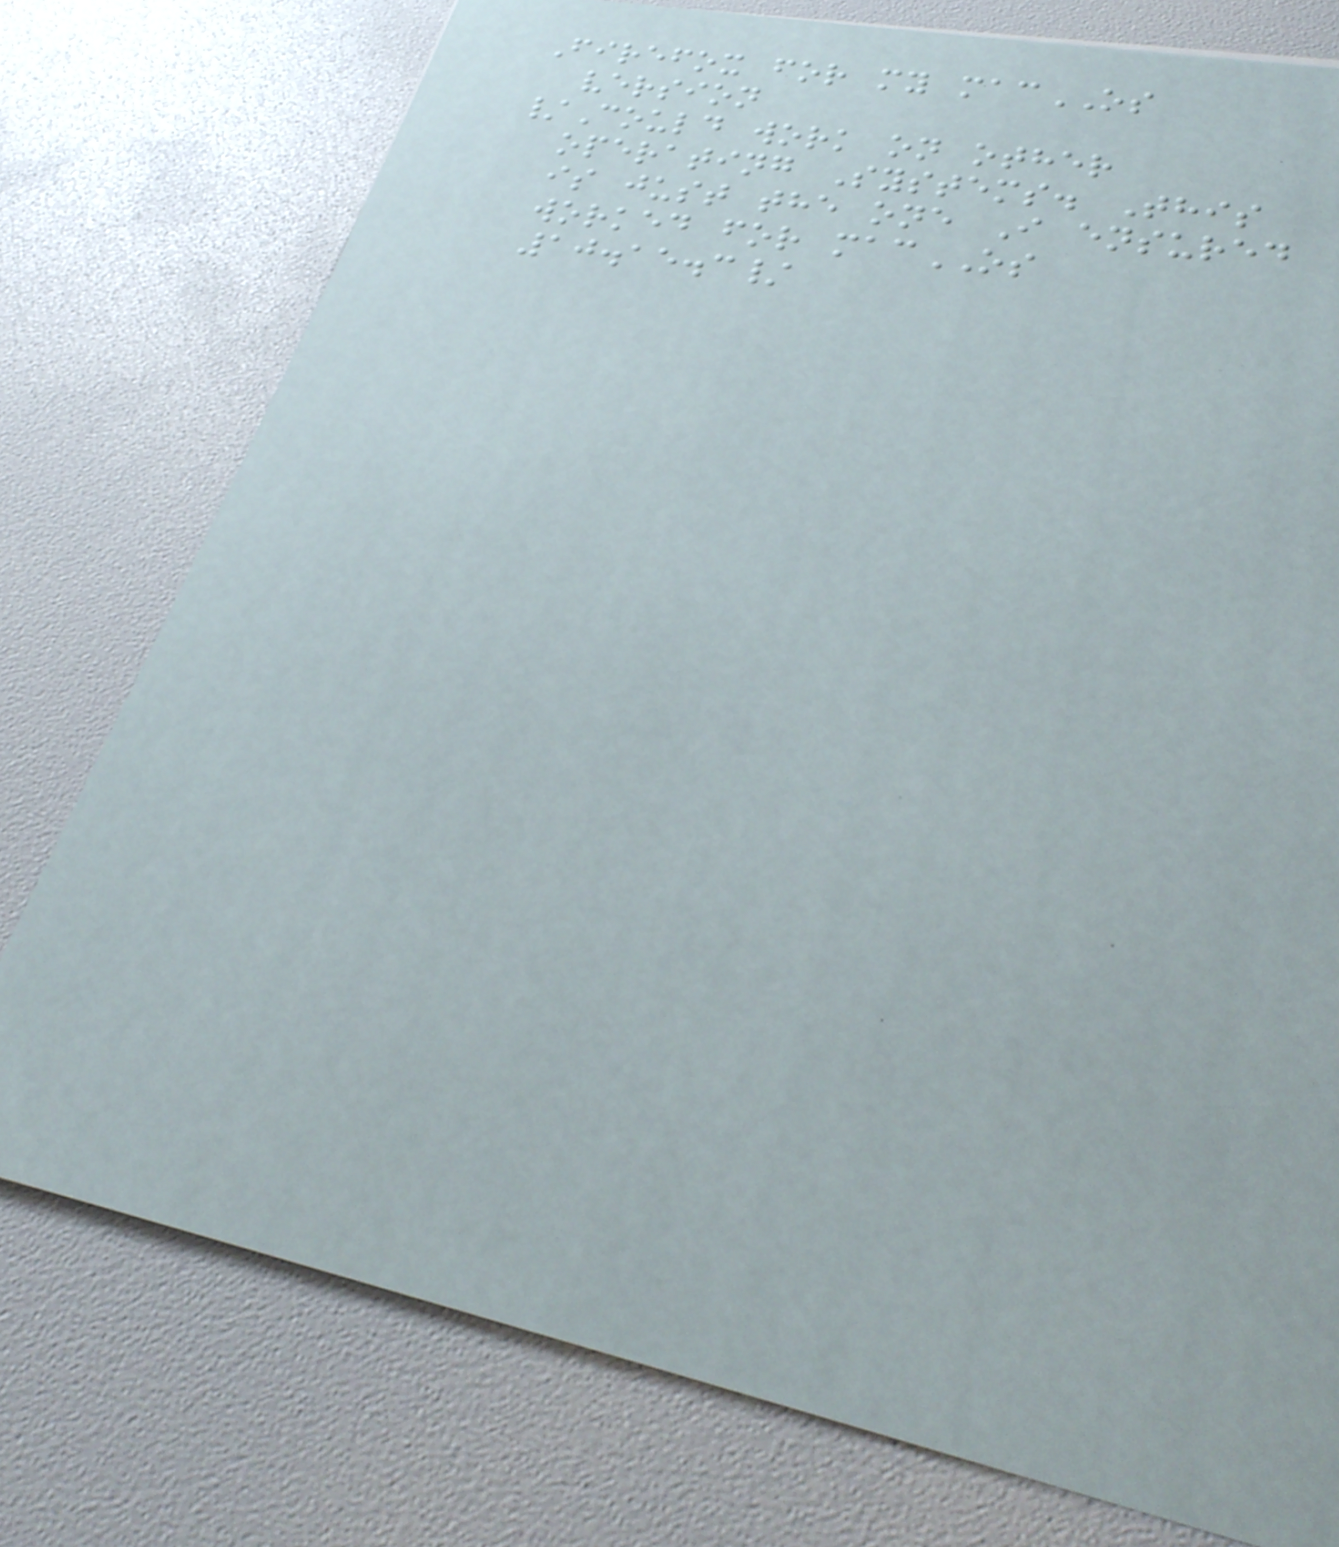Firefox for my macOS
version
/Could work on other
operating Systems. This
is just the one I ensured
worked for macOS
10.15.3/
